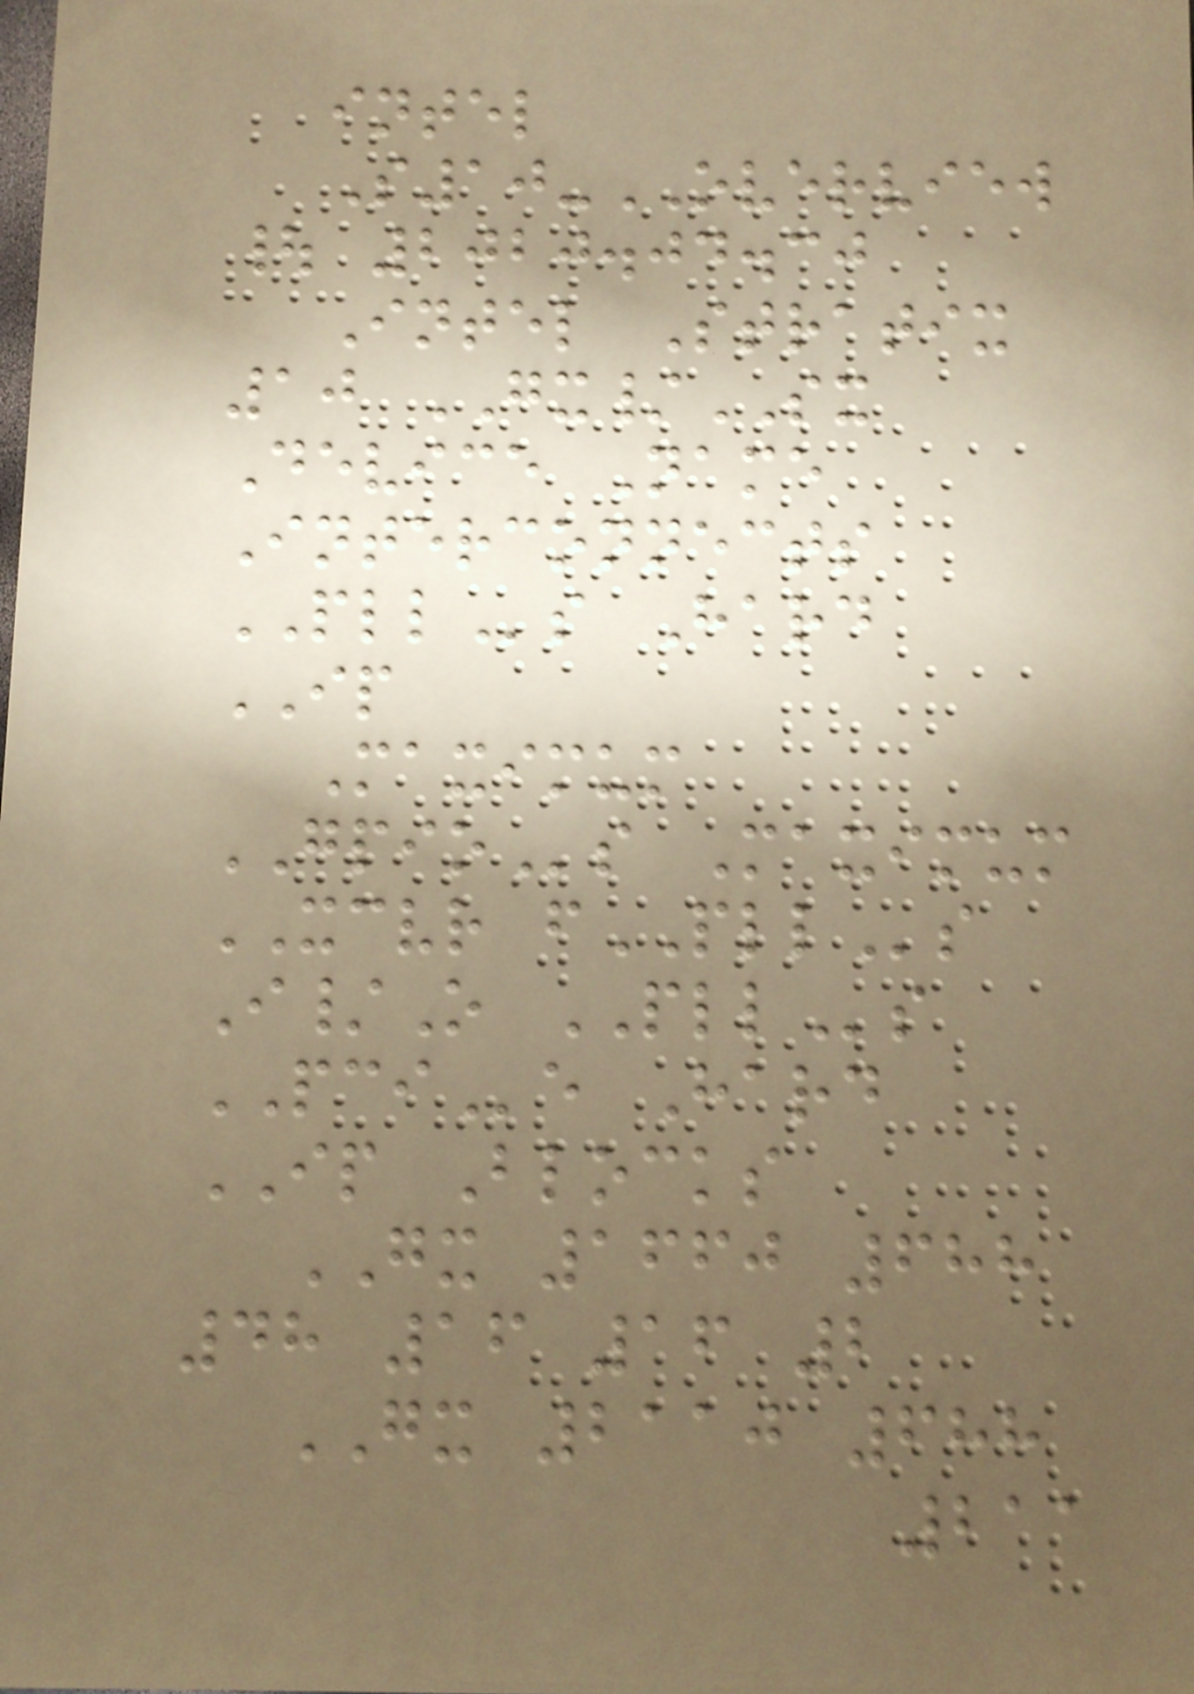intel
S10-OVERVIEW
| 2020.04.30
Intel Stratix
10 GX/SX
Device Name
Interconnects
PLLs Hard
IP
Maximum
GPIOs Maximum
XCVR fPLLs
I/O PLLs
PCIe Hard
IP Blocks
GX 1660 688
48 16 16 2
GX 2110 688
211
